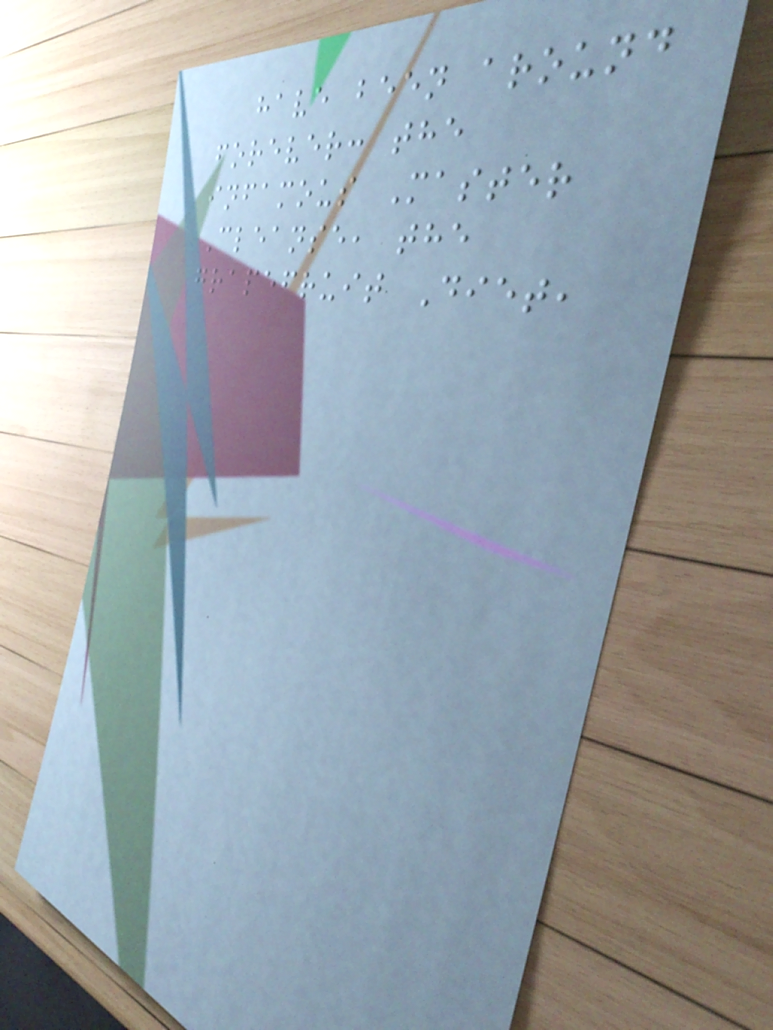have been around
forever: the
infamous Master
Cleanse, the
grapefruit Diet,
